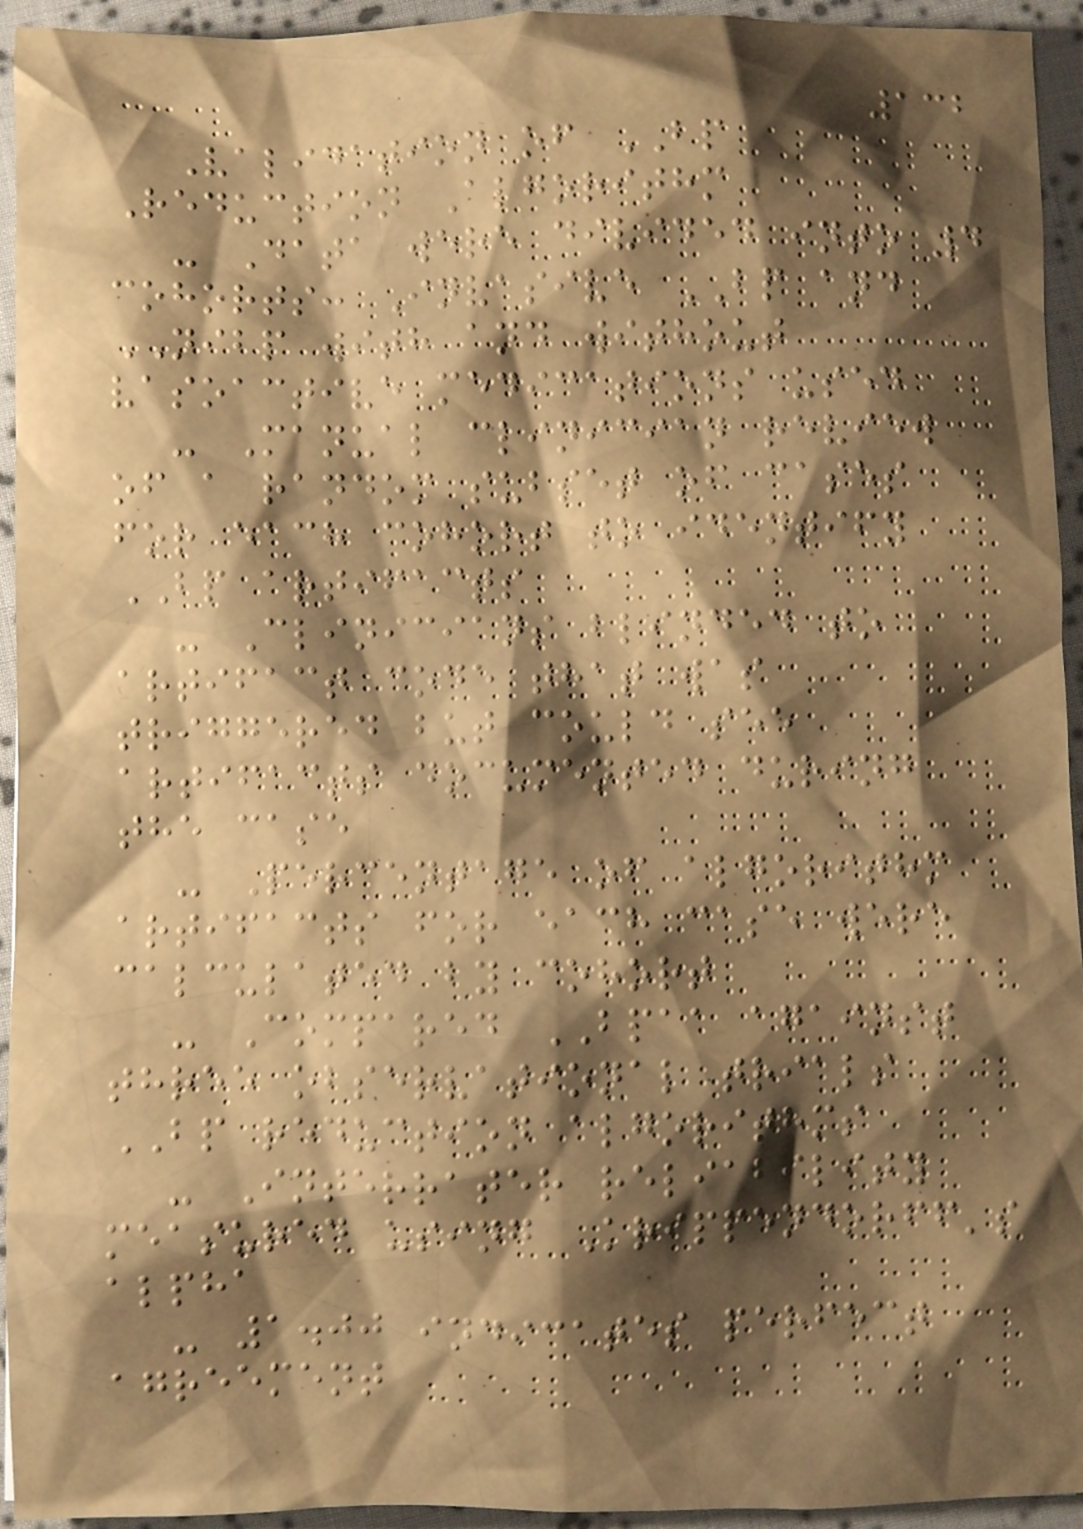132
Validation of BP
Reduction Algorithm
- Data were divided into 4
cohorts: Invasive BP and
NIBP with and without
vasoactive medications used
- Manual clinician review
of a random subset of cases
for each cohort to identify
BP artifacts
- Clinicians blinded to
artifact code that was
triggered but could see
artifacts documented during
the case
- Percentage of algorithm
artifacts for each case were
calculated by cohort
- Compared BPAA against
three observational trials
BP reduction algorithms
- Interrater reliability
measured using Krippendorff's
alpha
- 1.00 indicates perfect
agreement
